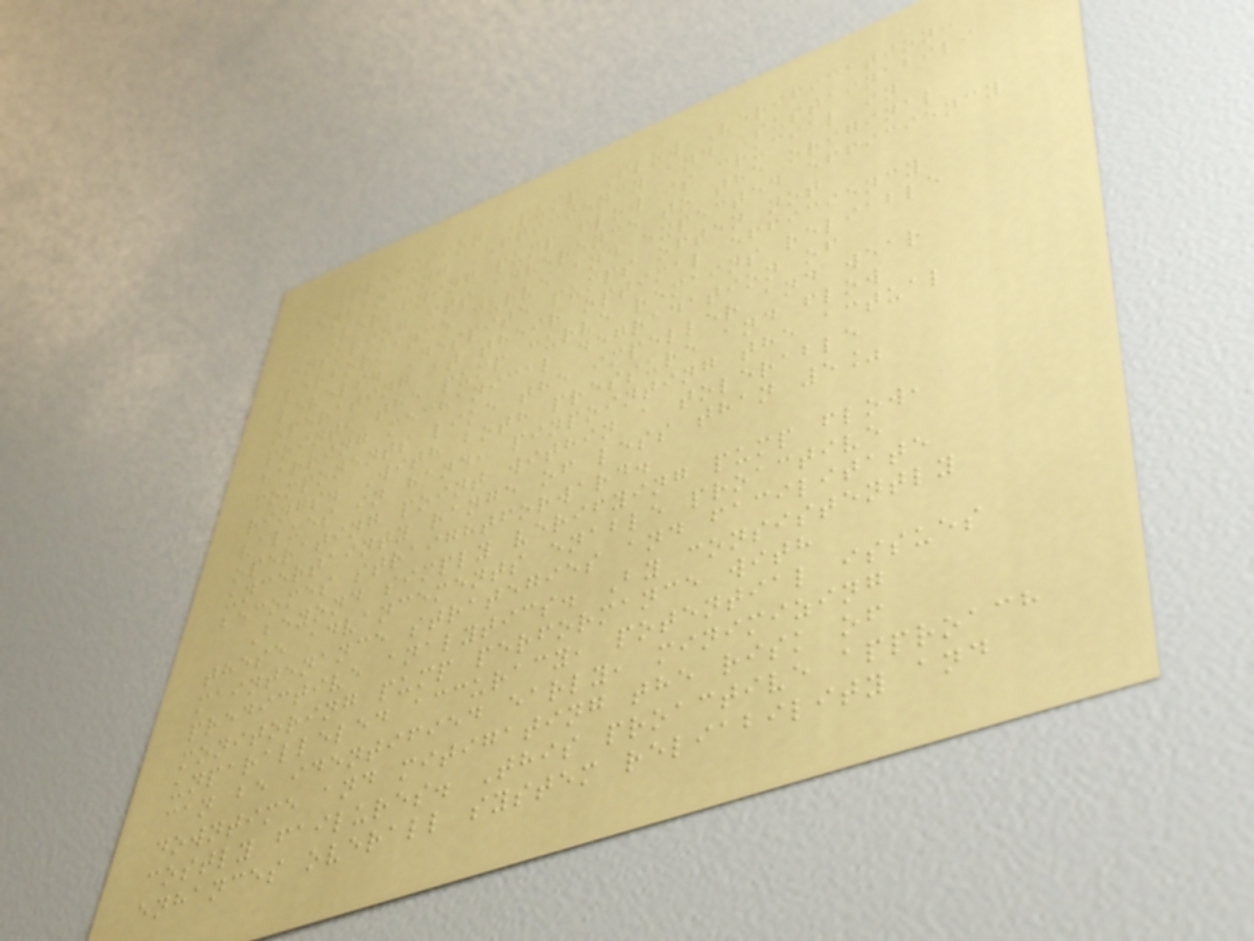Precision Pump Flow Verification:
Enhancing Efficiency and Sustainabili
Verifying pump flow is crucial in
ensuring its adherence to the original
performance curve and expected efficiency
levels. Despite pumps often not
operating at their optimal efficiency
point, the pump curve remains reliable
barring mechanical degradation of
components like the impeller and wear
rings. With both pressure and flow
values in hand, pinpointing the actual
operating point within a tolerable
uncertainty range of less than 5%
becomes straightforward.
Beyond simply verifying pump flow,
these advancements enable proactive
maintenance strategies and facilitate
predictive analytics. By consistently
monitoring pump performance with
unparalleled accuracy, potential issues
can be identified early, minimizing
downtime and mitigating the risk of
costly failures. This proactive approach
enhances overall system reliability and
